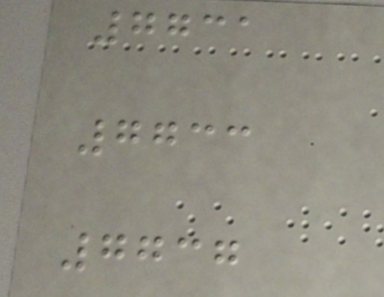7731
7733
7737
